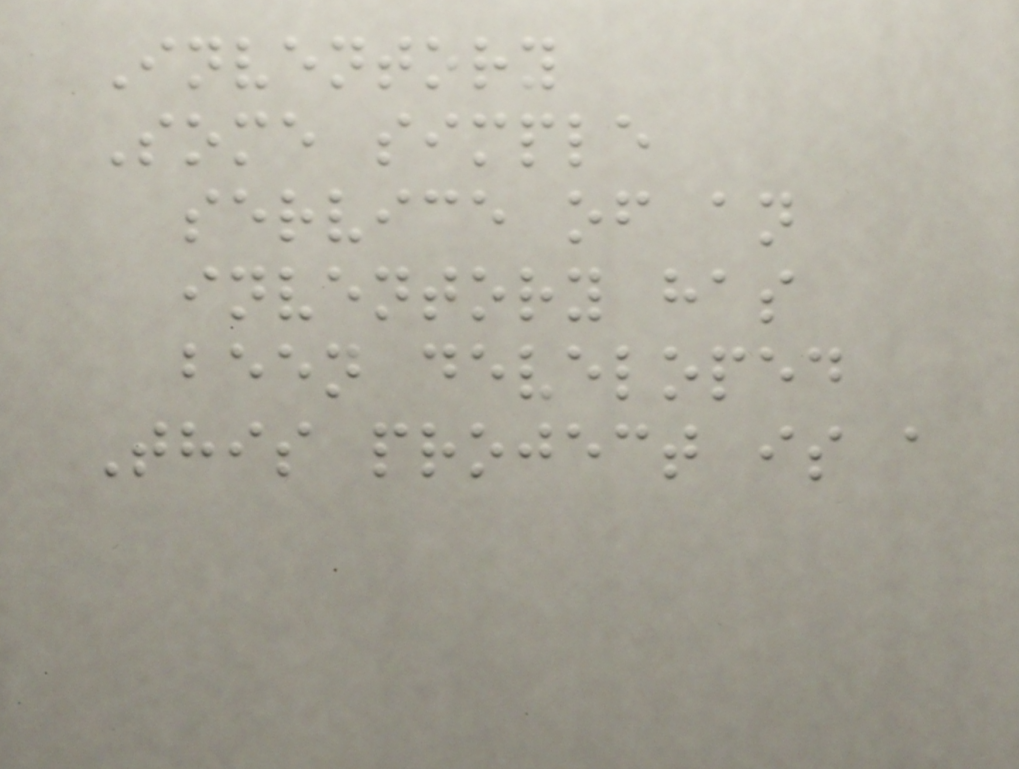Inventory
Some simple
service of an
inventory has
been developed
This project is a
